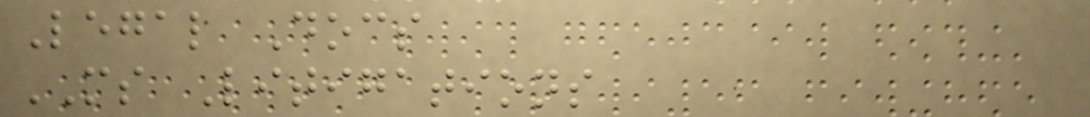Legal Docs
MS Litigations
